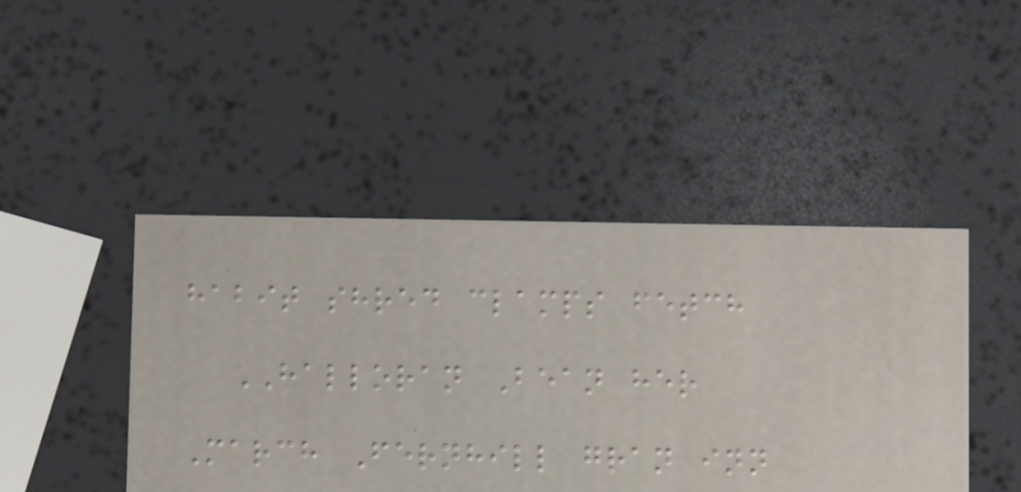habit shred clamps fetch
HALLORAN Bean her
March Fernhill gran inn
